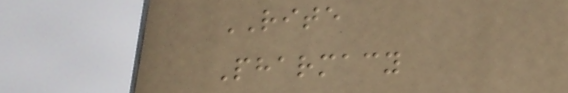RITE
Pharmacy
